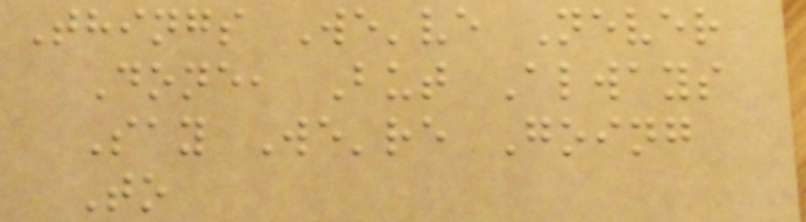Things We've Never
Done, But Always
Say We're Going
To
